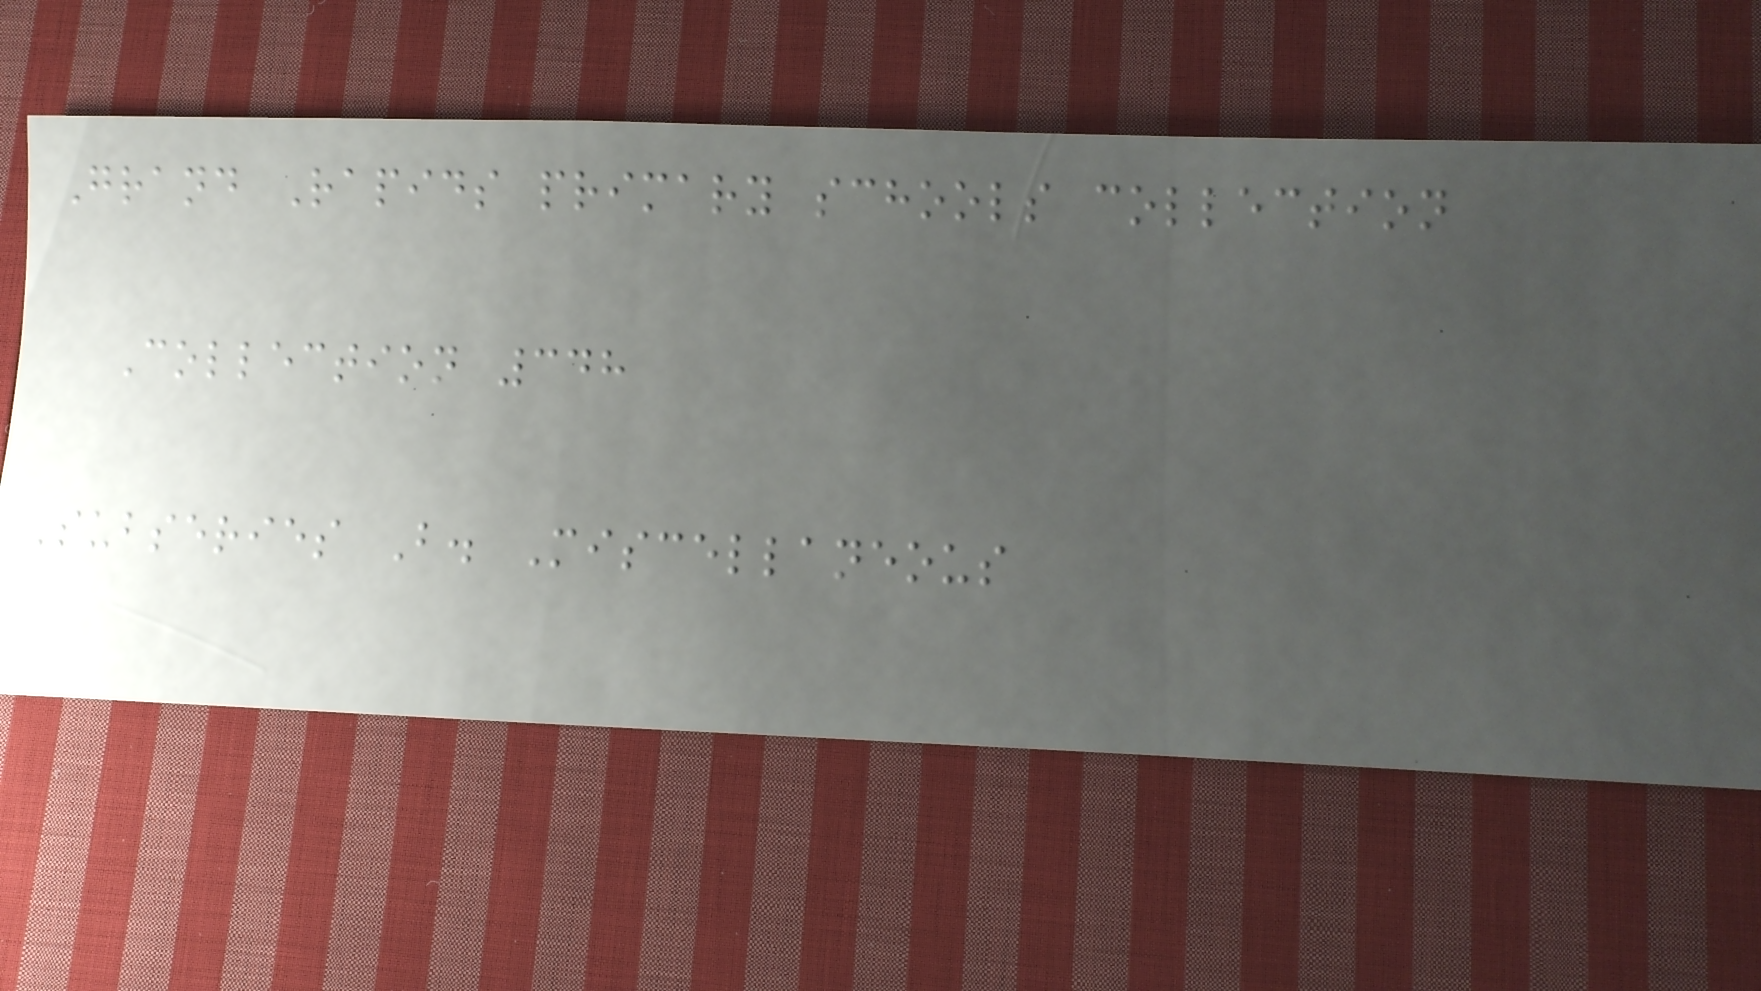Grand Rapids primary schools collection
Collection 348
Subseries B. Miscellaneous
